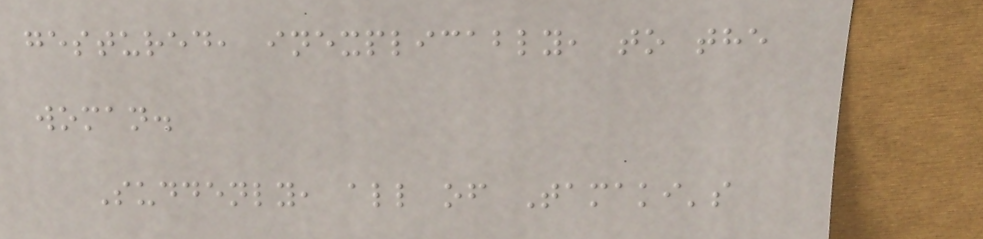gestured, inexplicably, to the
woman.
Suddenly, all of Tamaki's
